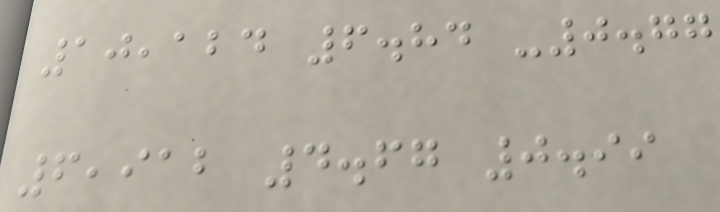10,124 6.84 -0.77
6,912 4.67 0.99
